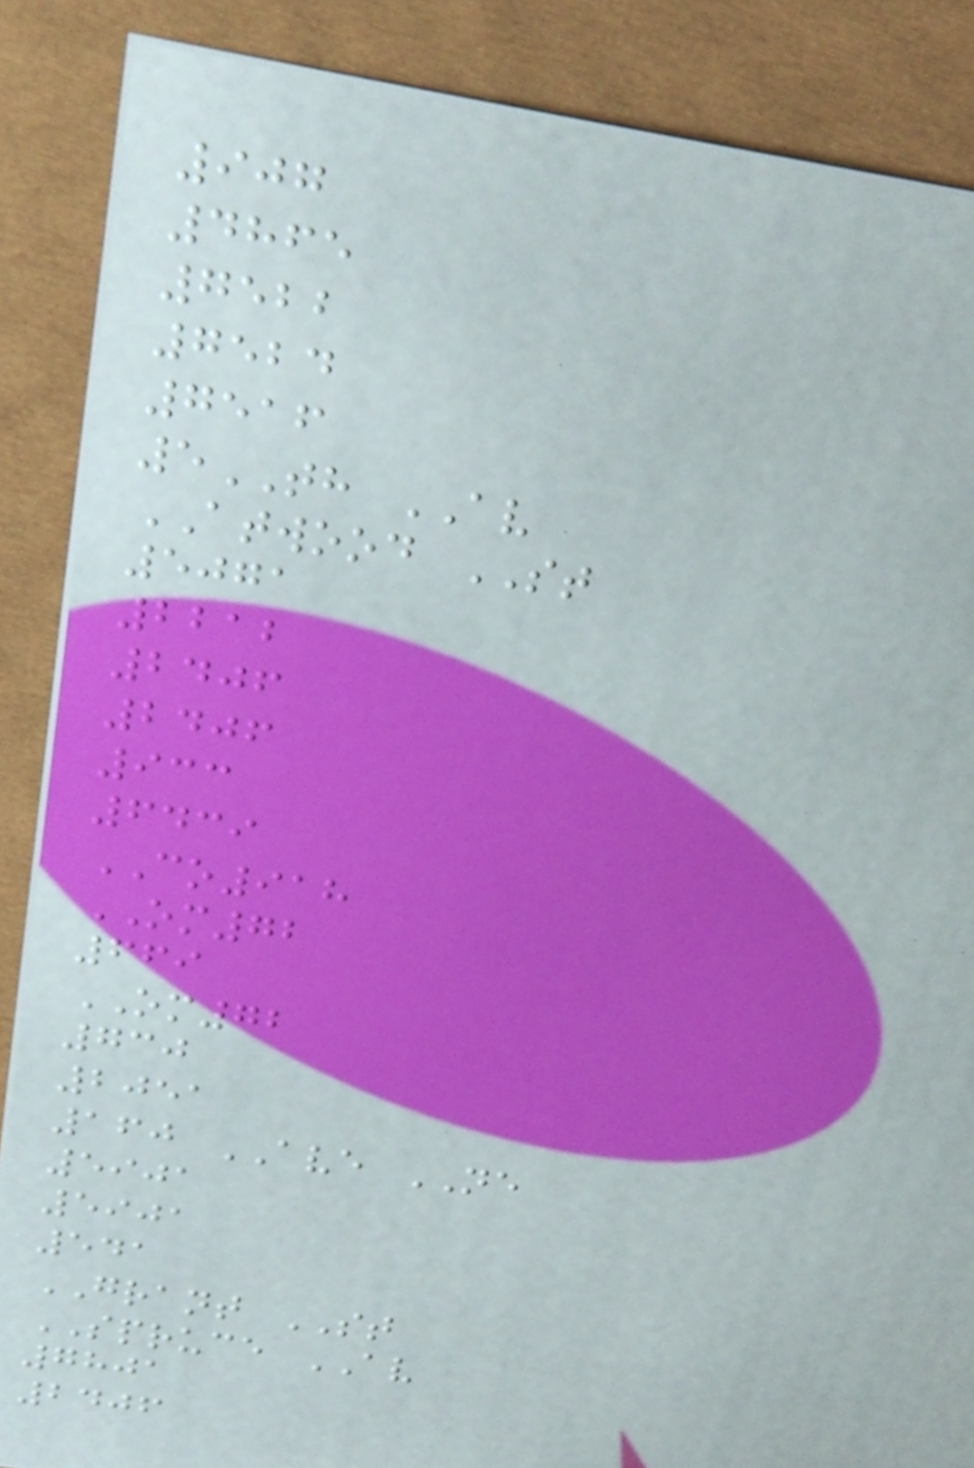907
4865
7522
7524
7516
5TH AV
ATWOOD ST
5071
2212
2406
2406
933
6439
CO918
OM72
669
OM72
730
2051
160 AVE NE
5901
5901
541
GRANT ST
SPRUCE AV
7801
2406
